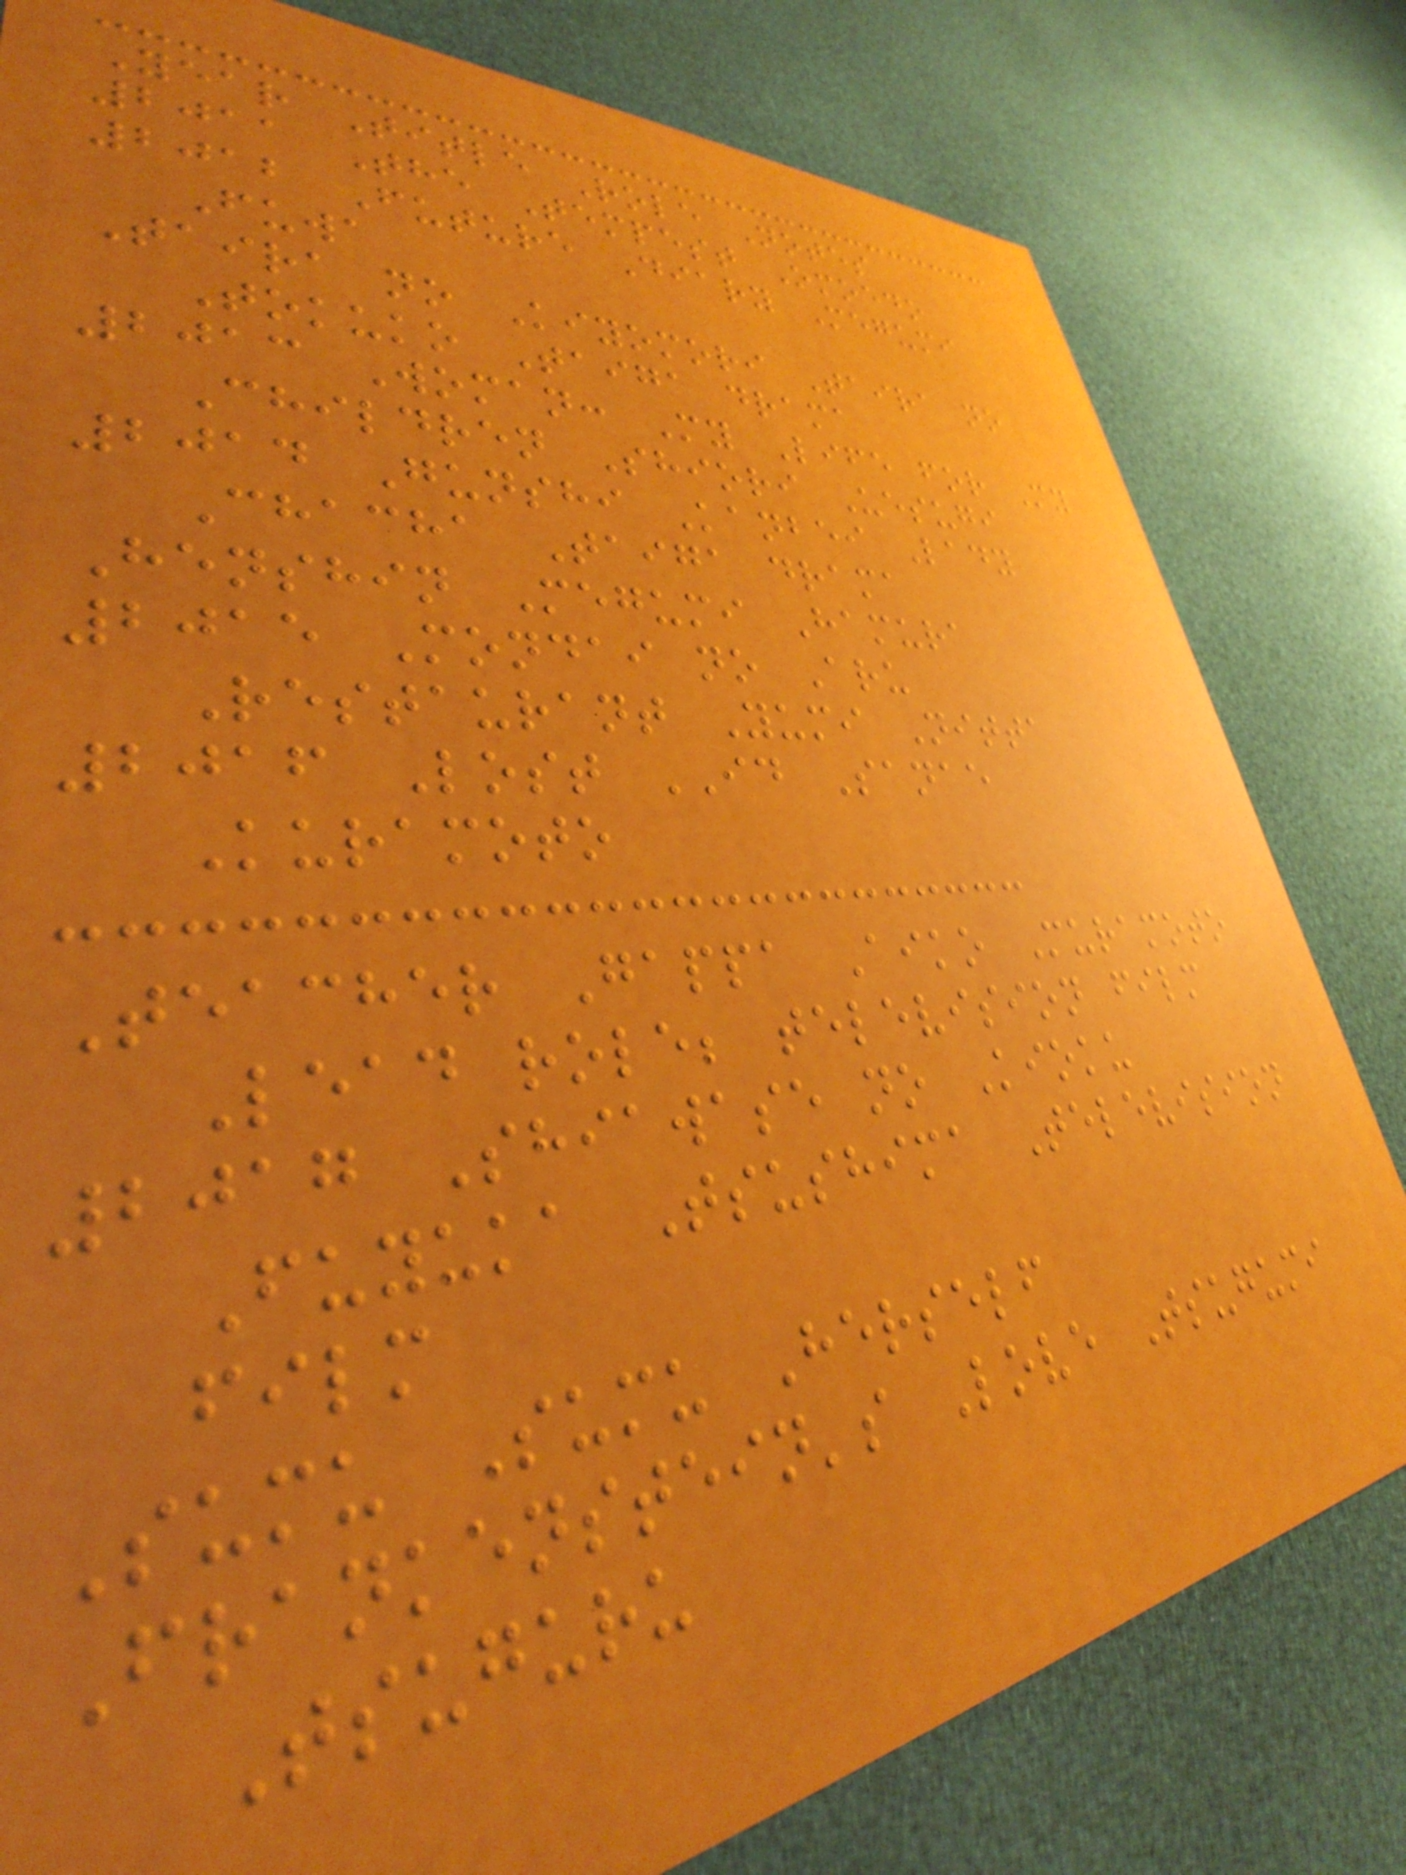Year Title Role Notes
2011 The Tempest Omoedo
2012 Future Diary Megumi
Fuwa
Taira no Kiyomori Taira no
Tokuko Taiga drama
2013 Woman: My Life for My
Children Shiori Uesugi
2014 Gunshi Kanbei Lady
Chacha Taiga drama
Henshin Megumi Hamura
2015 Mondai no Aru
Restaurant Yumi Nitta
2016 Lost ID Sanae
Kuramoto
Teacher Gappa Aiko Muramoto
Lead role; television film
2017 Shiawase no Kioku
Fuyuka Tsushima Television
film
Sumu Sumu Herself
Frankenstein's Love Tsugumi
Tsuguru
